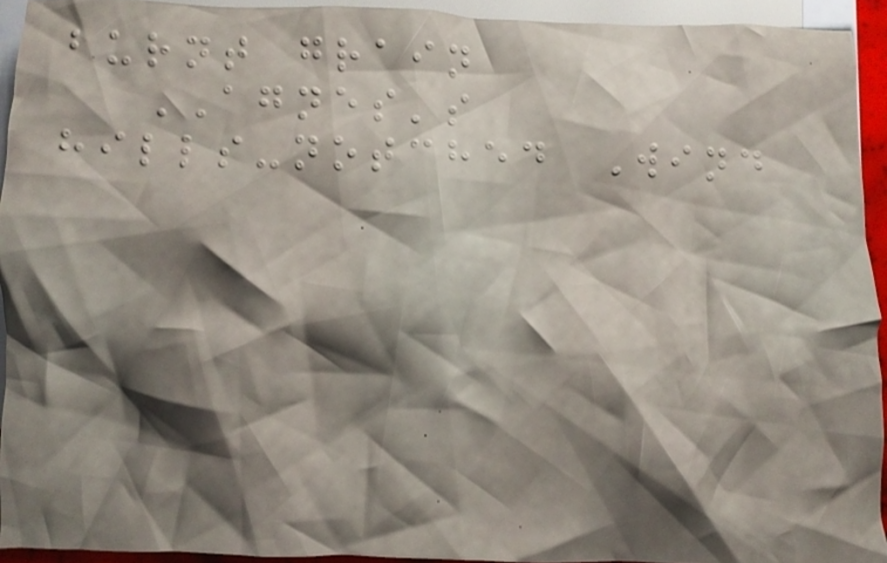burnt grain
AGNES's
hills-notched Wind
